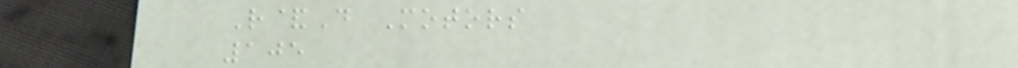R&D Motors
105
